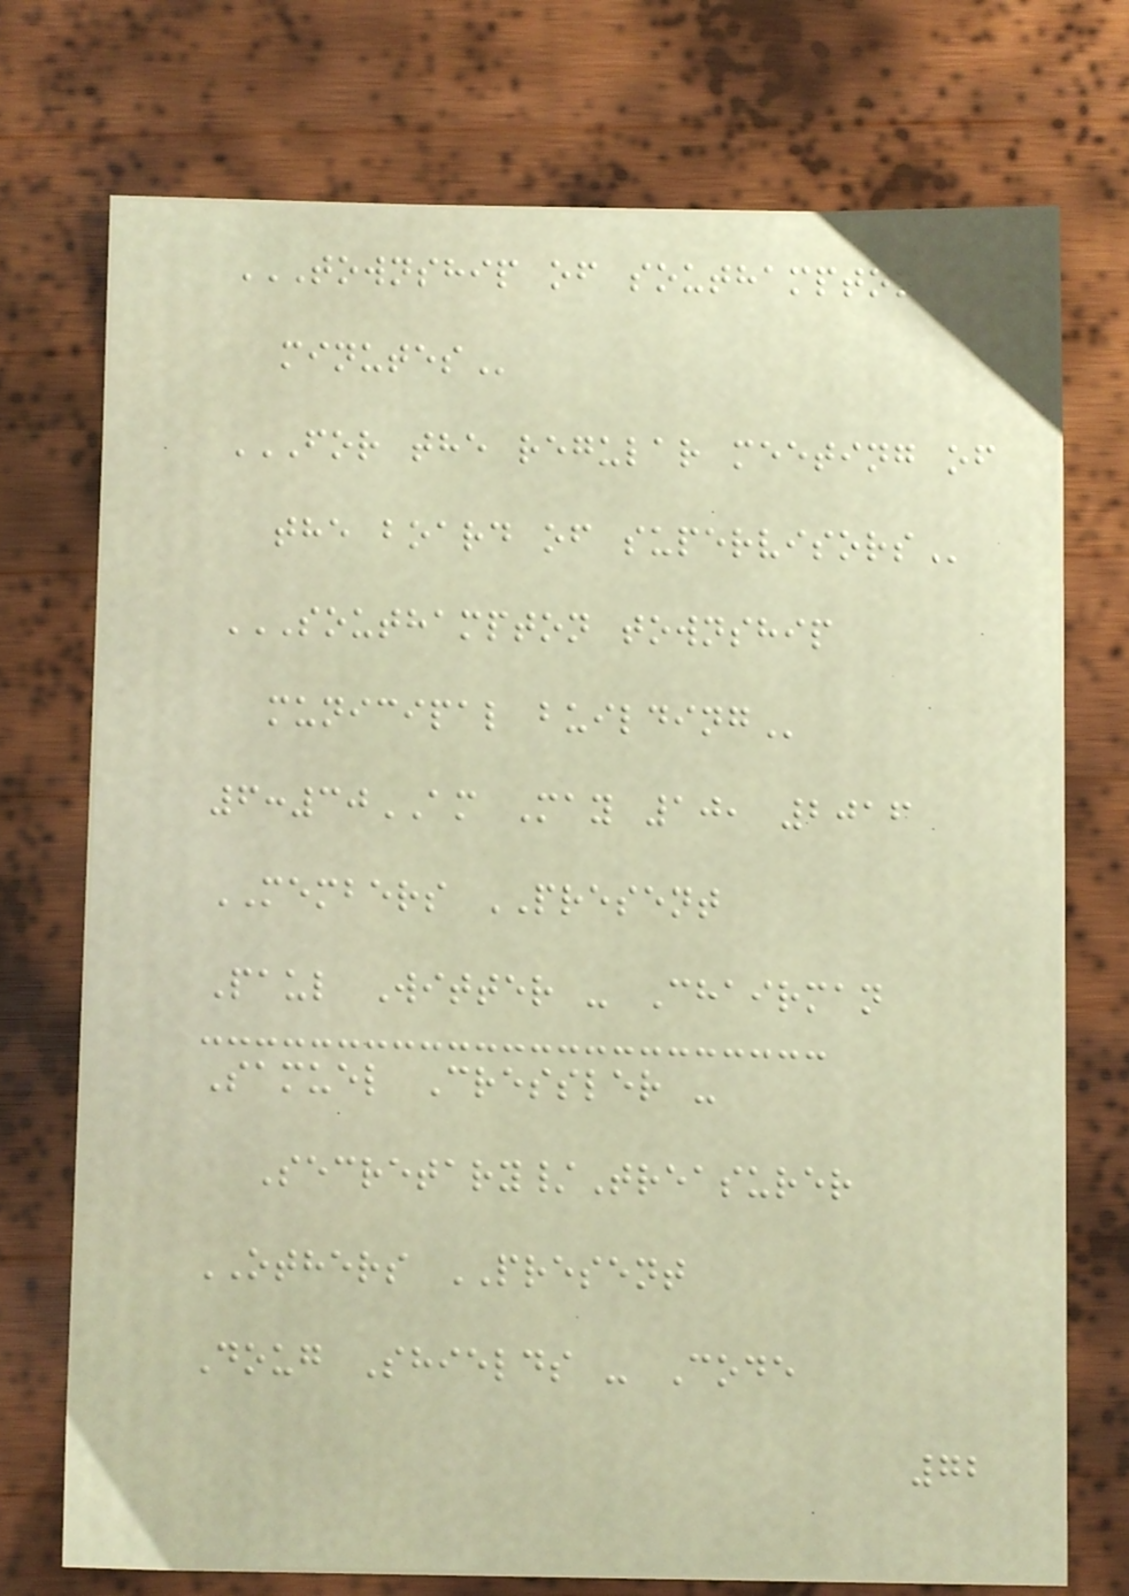TOWNSHIP OF SOUTHAMPTON
MINUTES
FOR THE REGULAR MEETING OF
THE BOARD OF SUPERVISORS
SOUTHAMPTON TOWNSHIP
MUNICIPAL BUILDING
6:30AM May 10, 2016
MEMBERS PRESENT
Paul Witter - Chairman
Samuel Cressler -
Secretary/Treasurer
OTHERS PRESENT
Doug Shields - Code
72
